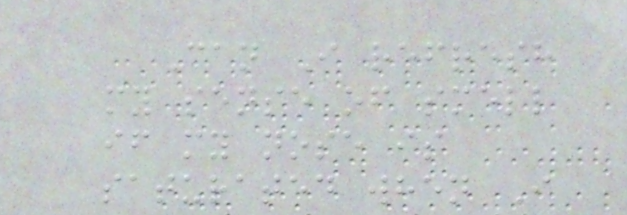Can I refresh
my sense of smell
if my nose is
saturated when I
